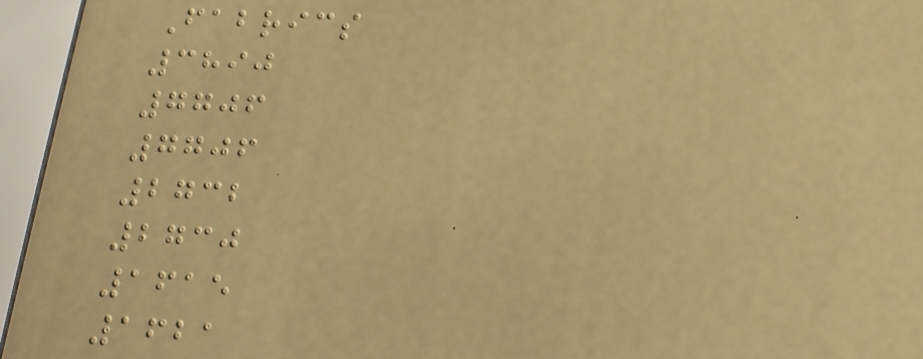Fabrics
3890
7706
7706
2732
2730
1615
1621
